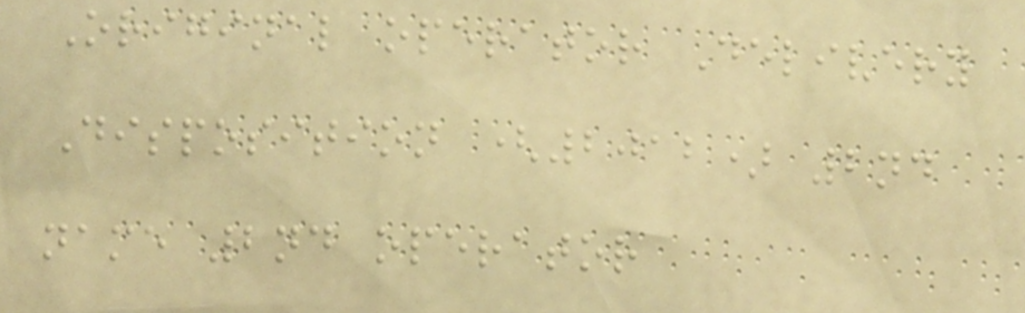Original operator Delivery
Disposition (2012) 2nd
name 2nd operator
